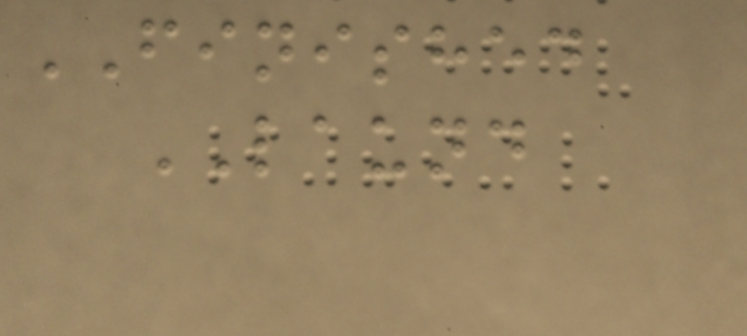FINISHED
LAUND
